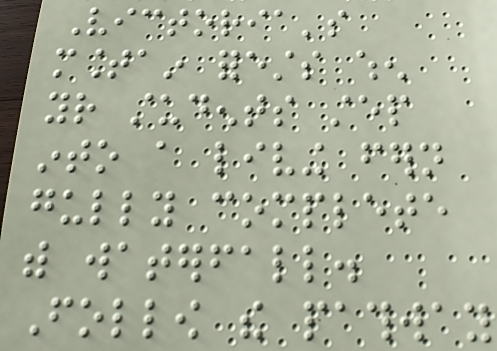Victoria's
mountain forests when
your students step
into a living fern
gully complete
with waterfall.
Follow the pathway
